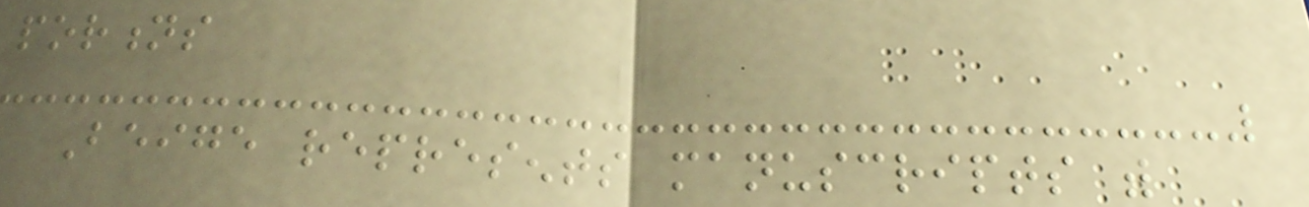portions
Beige represents manuscripts with
